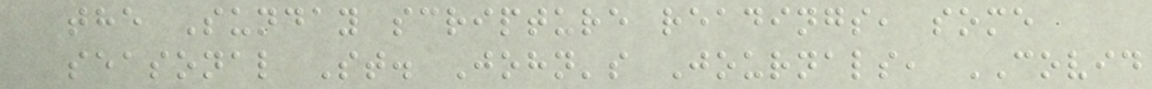the Sunday scripture readings, some
seasonal St. John's Journals, COVID
